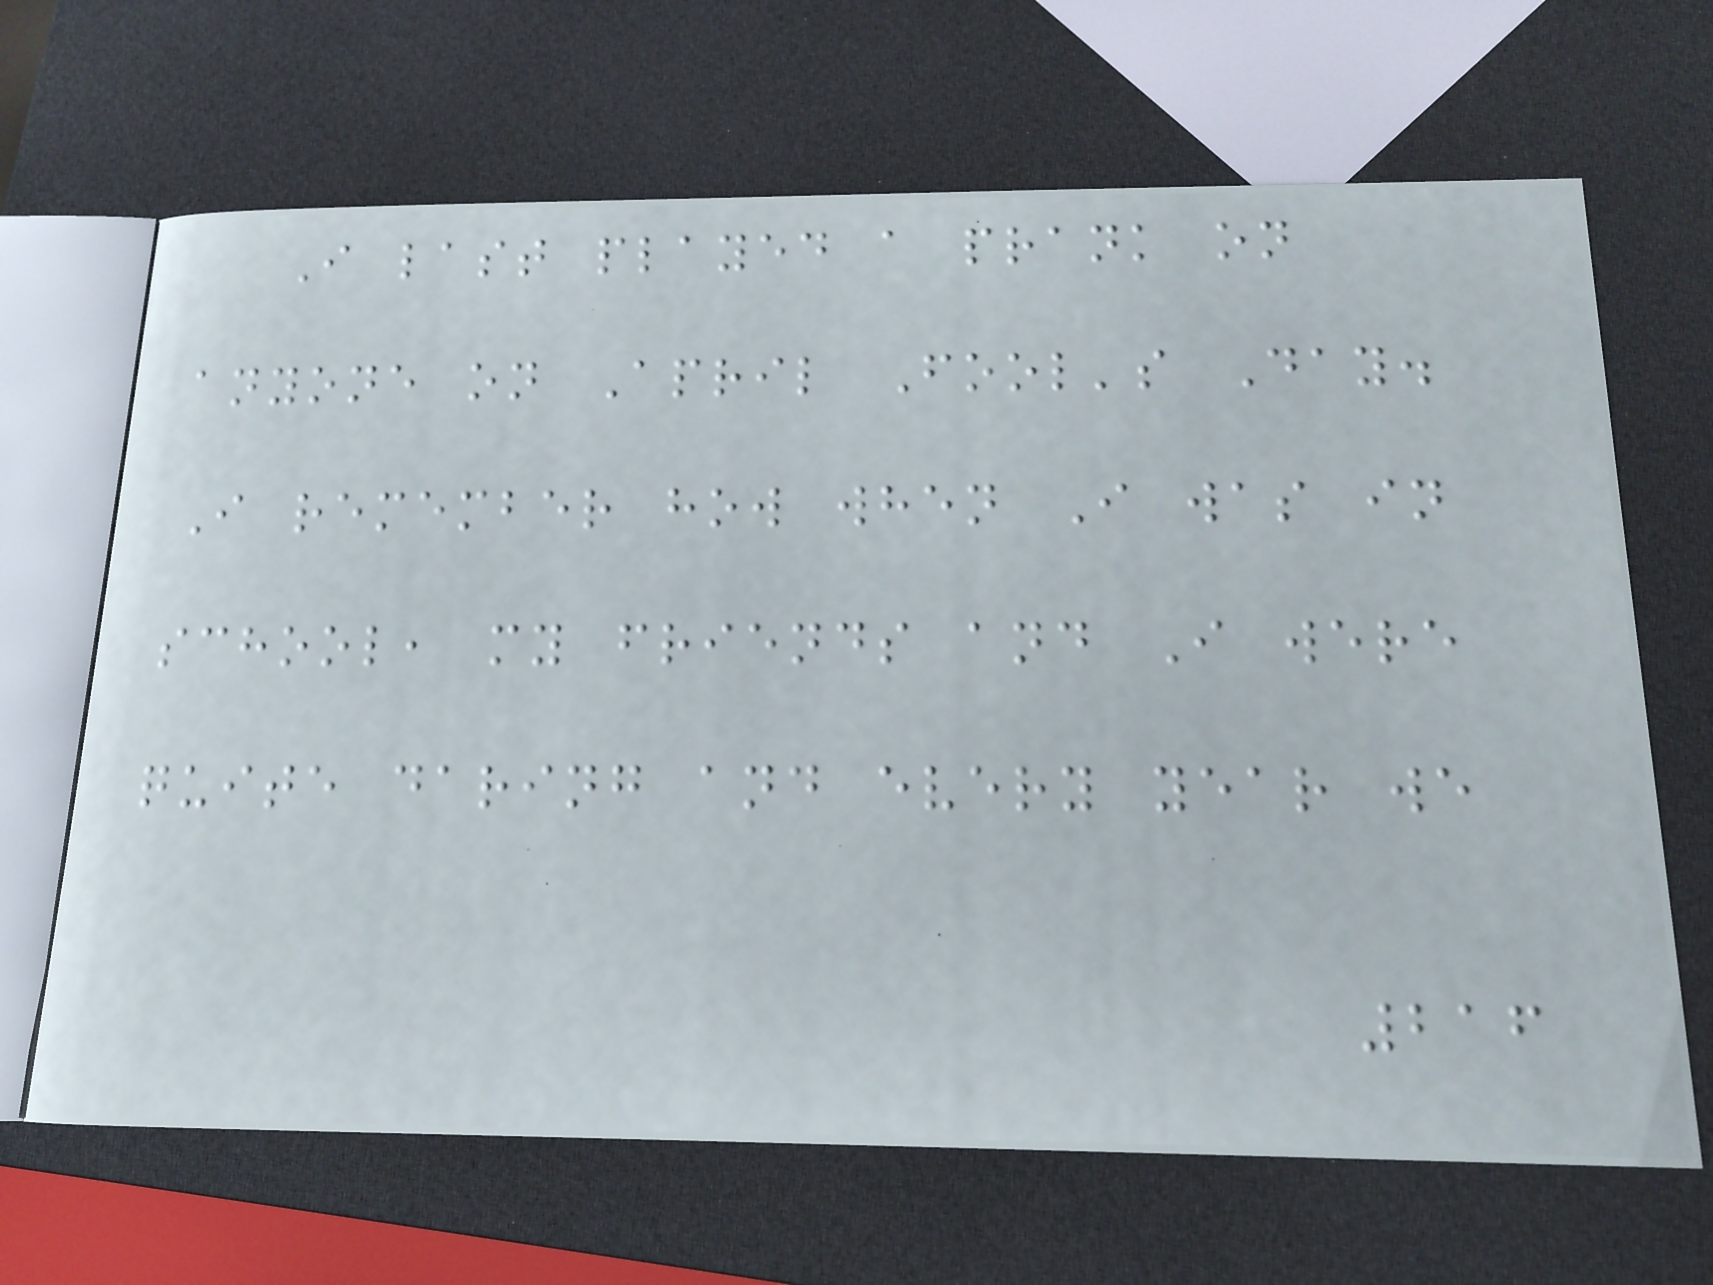I last played a prank on
anyone on April Fool's Day.
I remember how when I was in
school, my friends and I were
quite daring and every year we
216
